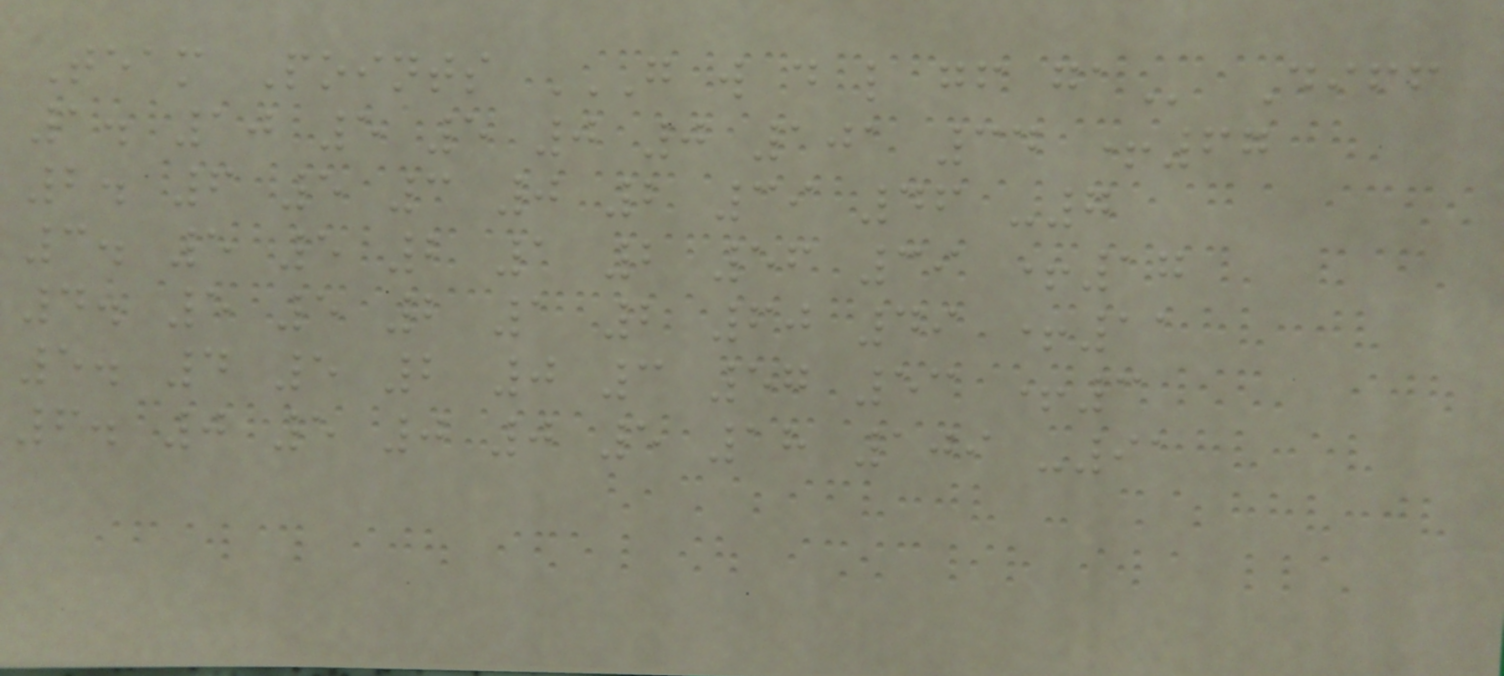Team Points G W D L GF GA Diff
1. 10 5 5 0 0 101 34 +67
2. 6 5 3 0 2 39 46 -7
3. 5 5 2 1 2 56 39 +17
4. 5 5 2 1 2 60 49 +11
5. 4 5 2 0 3 57 53 +3
6. 0 5 0 0 5 18 109 -91
